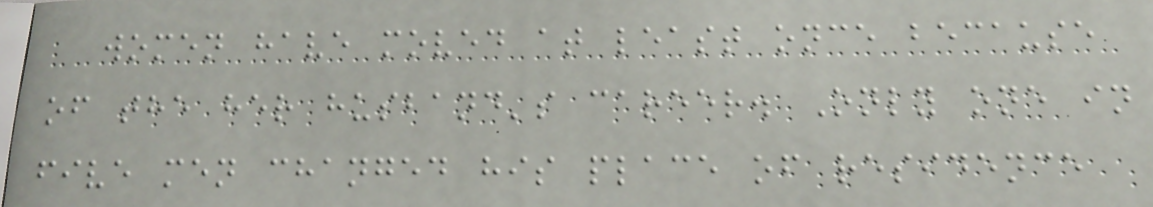women have moved at least once because
of the her husband's career. Only one in
five men changed his place of residence
